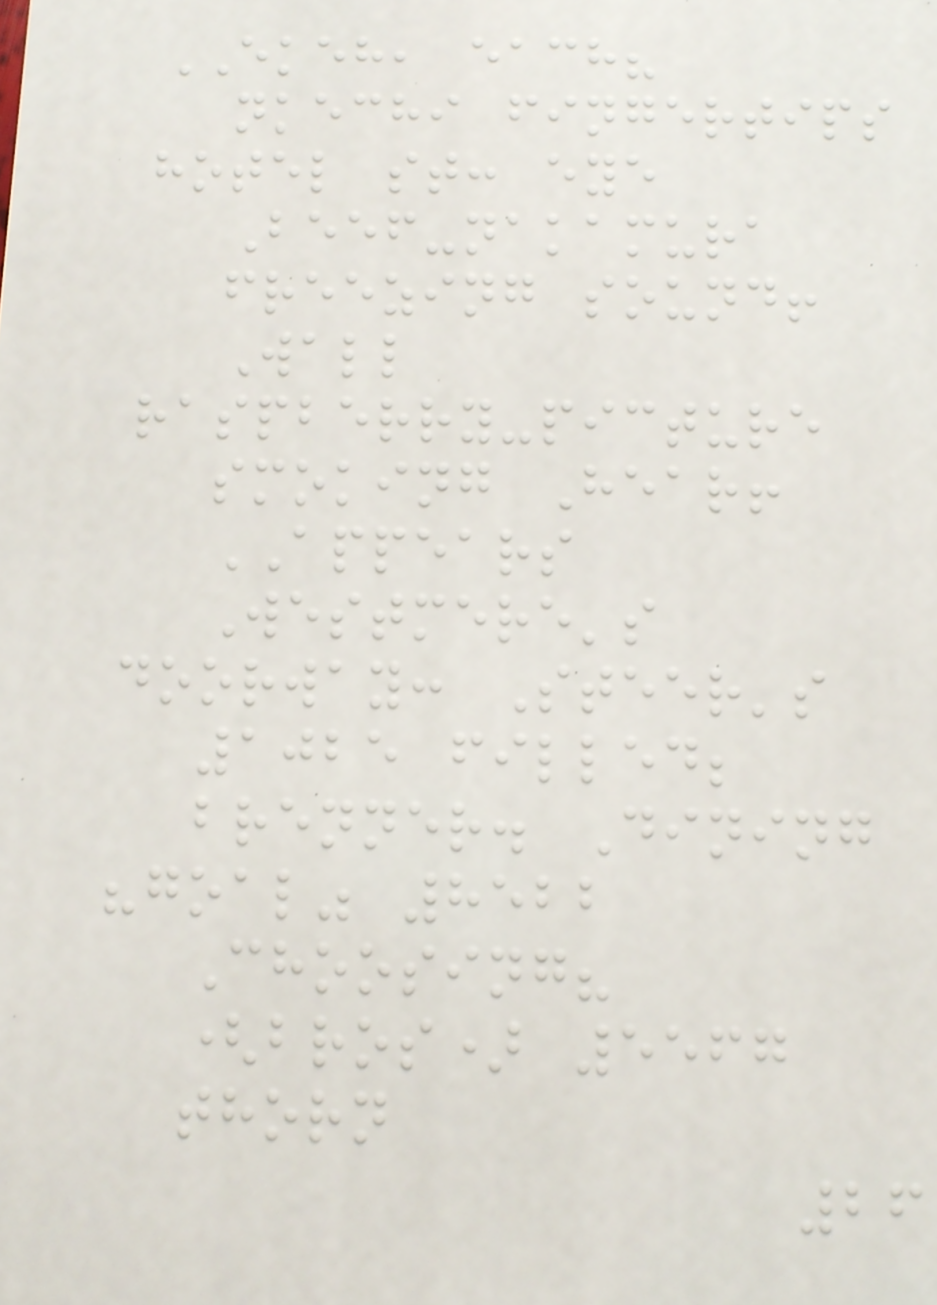EKEH, each?
nkechi fingertips
hotel st: eye
Beef-nakamura
freezing sound!
Wall
raspberry-picture
smoking Hear!
APPEARS
Westmere's
doorway: Steer's
1025 filled;
brenner. Dining
"goal" 8522
Choosing?
(bros) 5567
thorn
26
